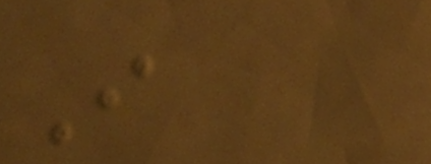I
